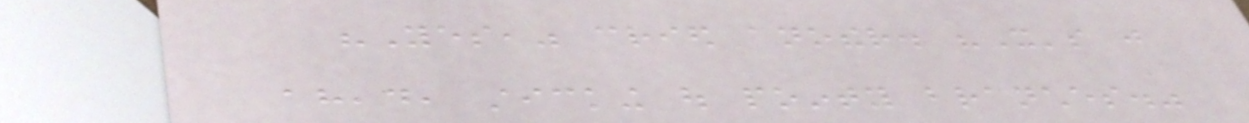"Yes," cried another. "It's just
ahead, sticking out pointy branches."
